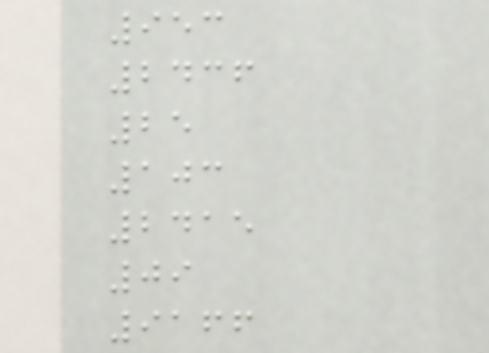953
2436
25
103
2415
09
9166
